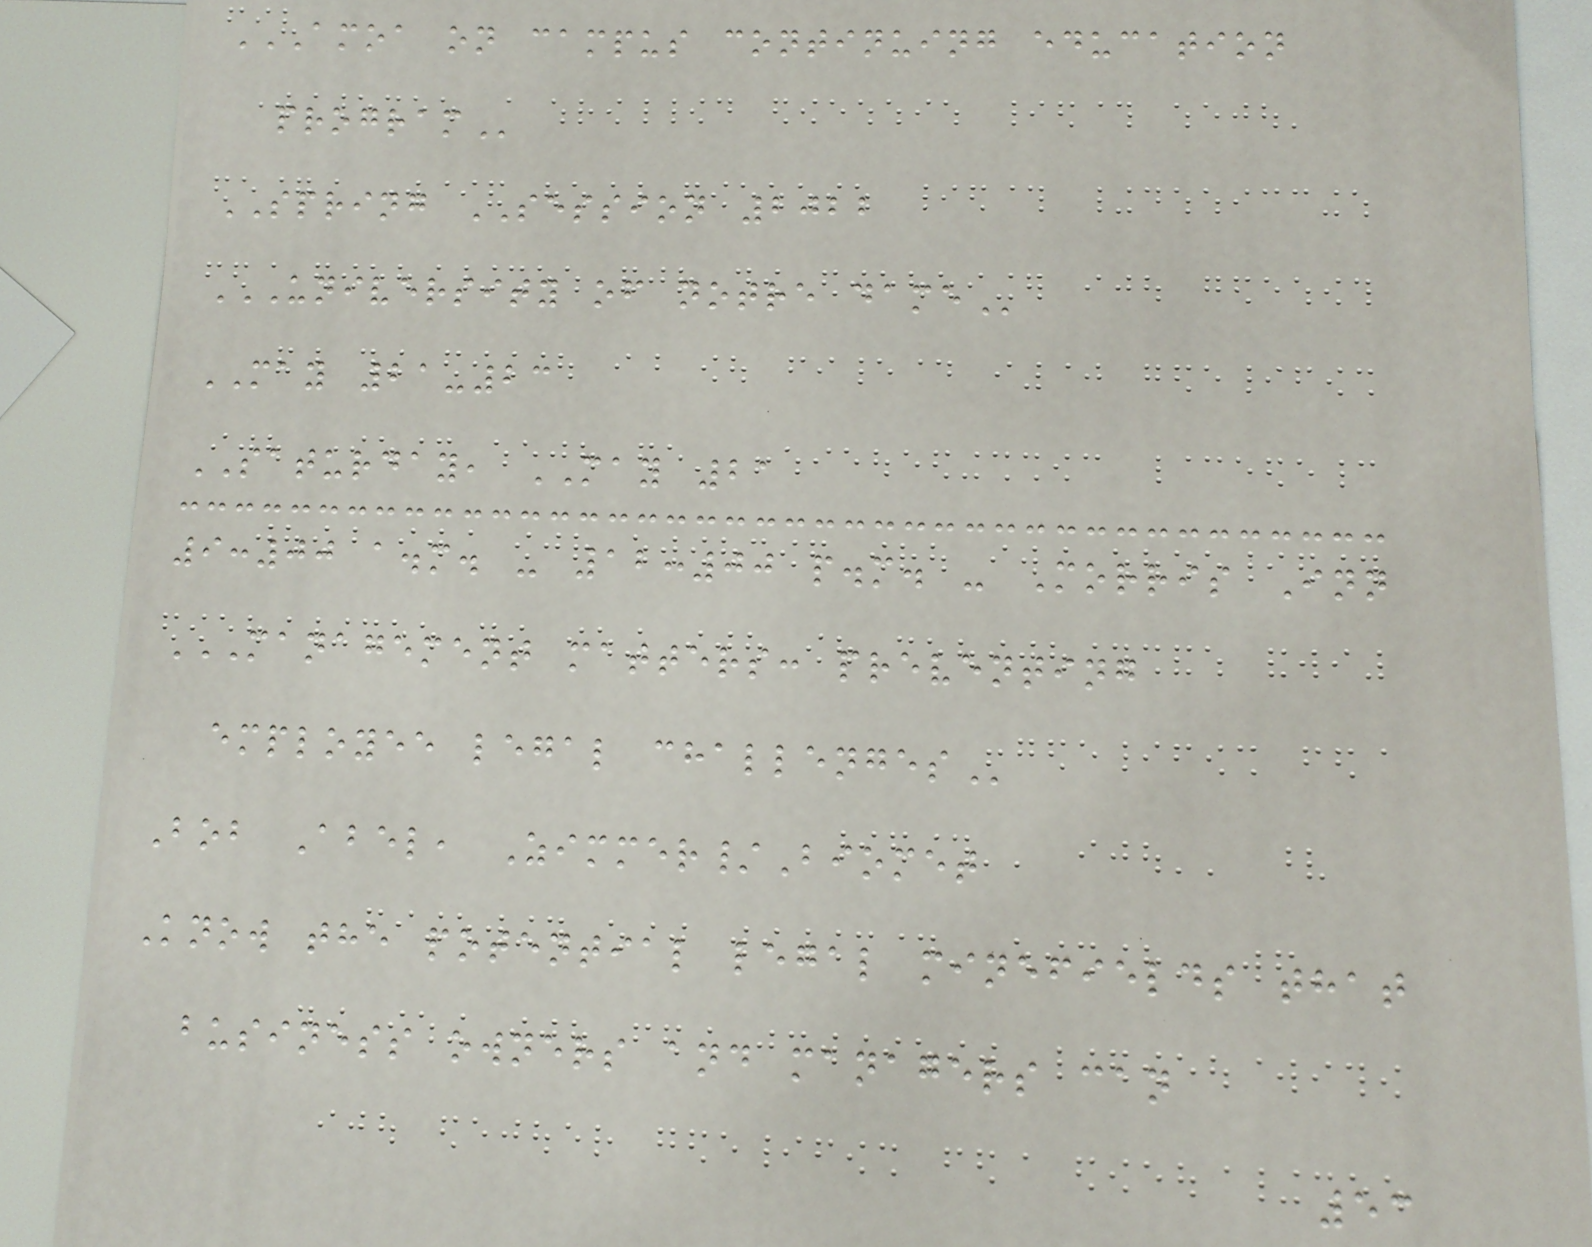AMOA ON CAMPUS CONTINUING EDUCATION
PROGRAM
SPRING SESSION 2022
UNIVERSITY OF NOTRE DAME
MAY 21-23
SATURDAY, MAY 21
9:00 a.m. - 12:00 p.m. - Morris Inn
MANAGEMENT MATTERS: PREVENTING
EMPLOYEE LEGAL CHALLENGES
Bob Abel, Zimmer/Biomet
Know the potential legal minefields that
business owners and managers can
53
